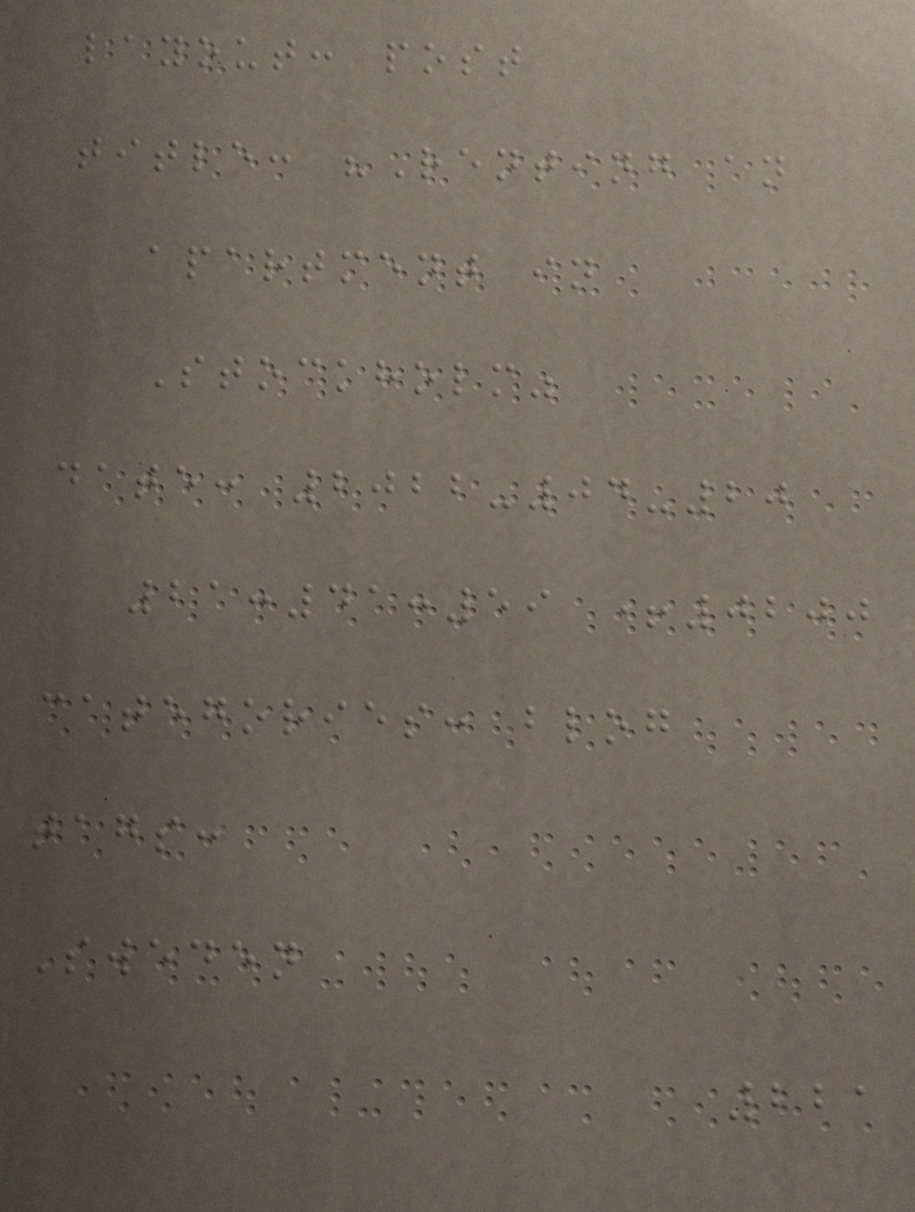layout: post
title: "Renting an
apartment in
Stockholm"
date: 2022-04-20
21:41:59 +0200
categories: blog
tags:
Sweden
221
